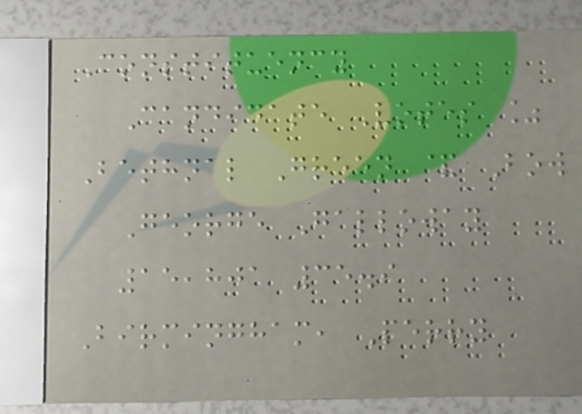Constituency
Candidate Votes %
Bethnal Green & Bow
George Galloway
15,801 35.9
Birmingham, Perry
